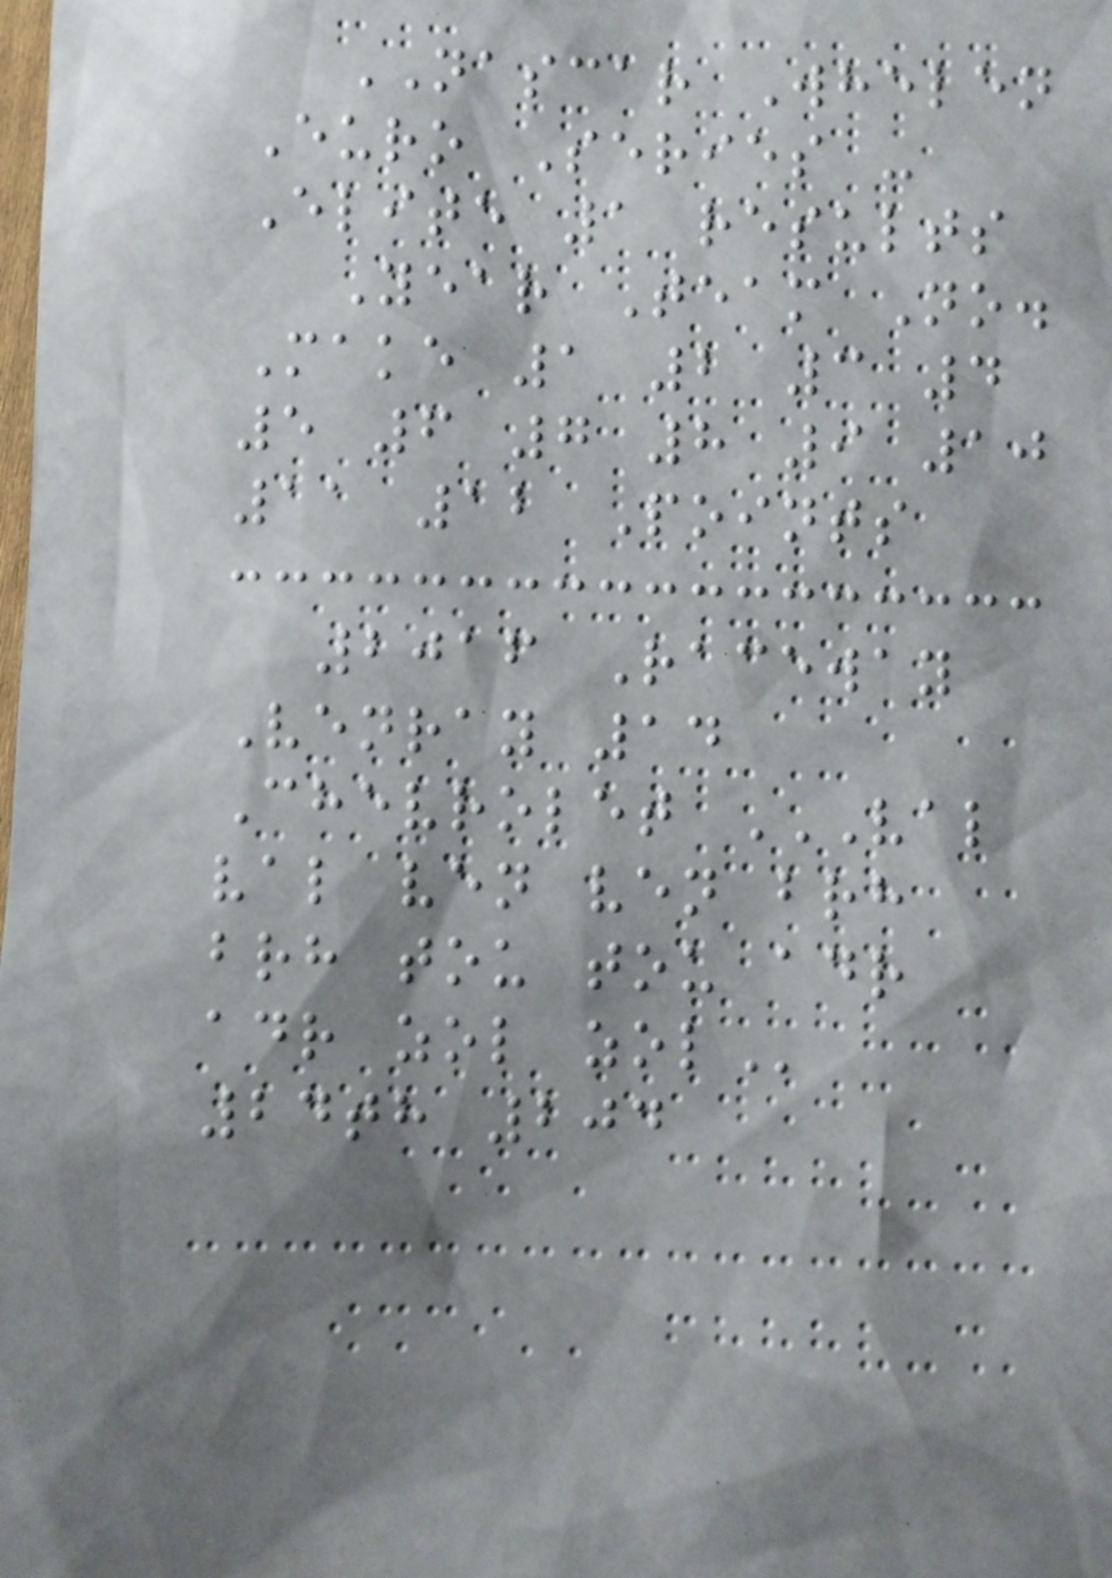NASCAR Whelen
Euro Series -
Elite 1 results
Year Team No.
Make 1 2 3 4
5 6 7 8 9 10
11 12 Points
2016 Raceway
Venray 14
Chevrolet VAL
VAL VEN VEN BRH
BRH TOU TOU ADR
ADR ZOL ZOL
24th 204
